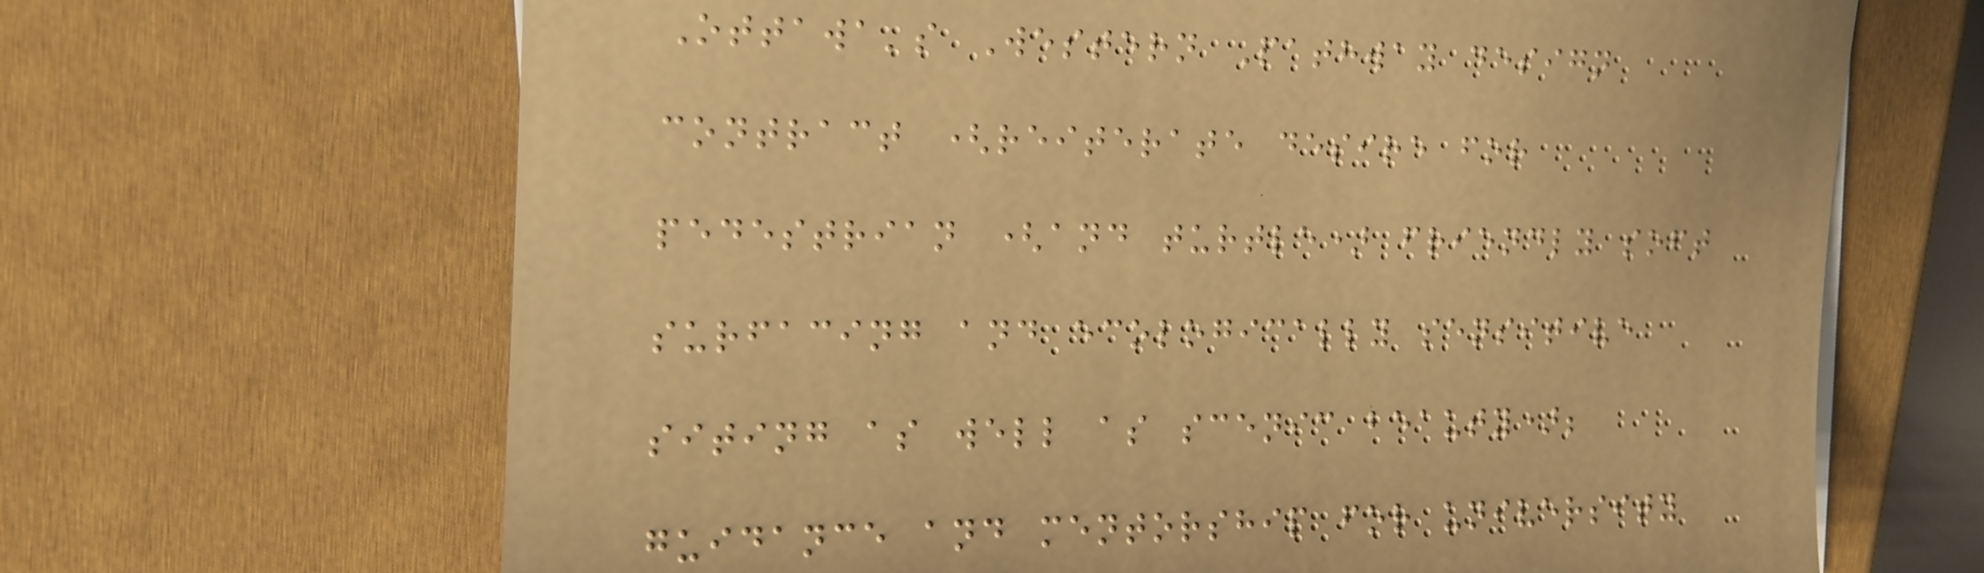Ottawa's Western Pathway design
contract (reiterate desire for
pedestrian (and turtle) friendly soft
surfacing and ecologically sensitive
siting as well as scenic beauty);
guidance and mentorship for university
